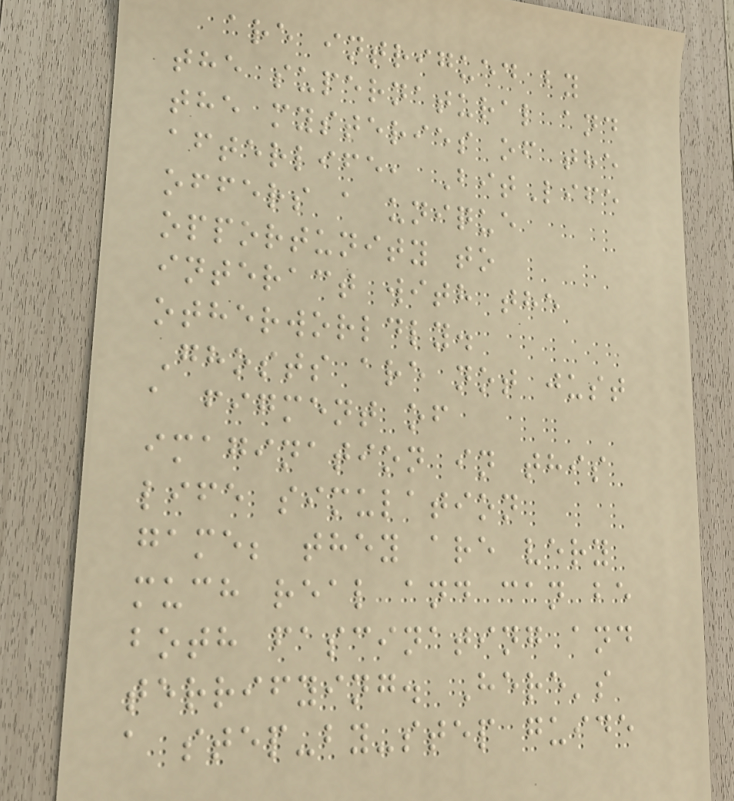are intrigued by
the supernatural and
the mysteries of the
afterlife, BitLife
offers a unique
opportunity to
interact with the
otherworldly.
Ghosts are not just
a figment of
imagination in this
life simulation
game; they are very
much real and can be
both fascinating and
terrifying. Here's
a step-by-step guide
